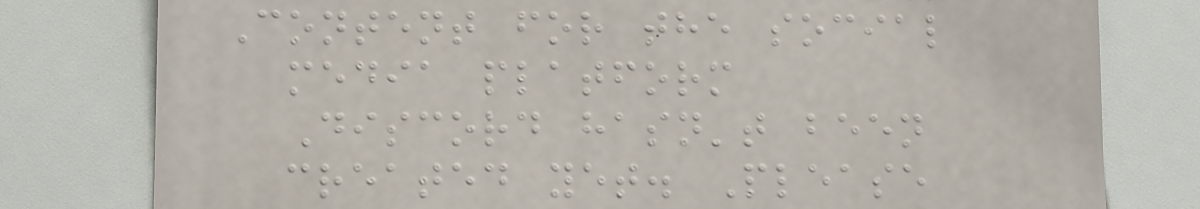Content for the social
media platform
Discord hasn't been
created yet. Please
